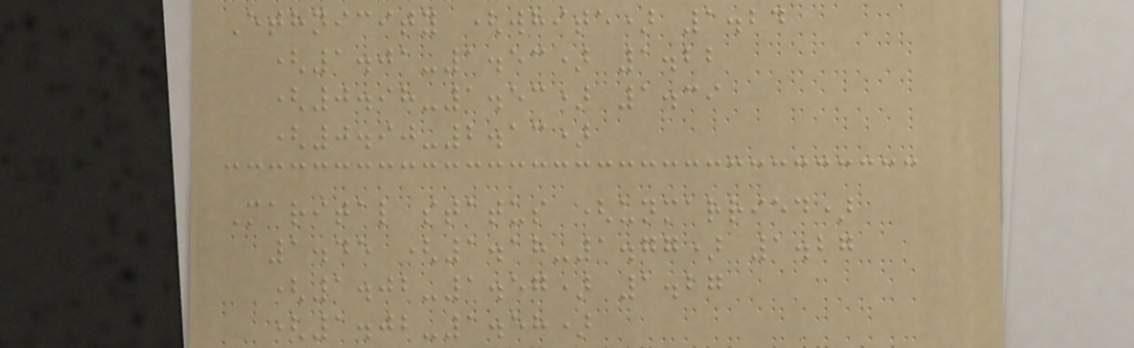Ethnicity (white) 1.24
(1.01-1.53) 1.22
(0.98-1.53) 1.39
(0.90-2.13)
Marital status (unmarried)
1.45 (1.18-1.77) 1.27
(1.02-1.57) 1.27
(1.02-1.58)
